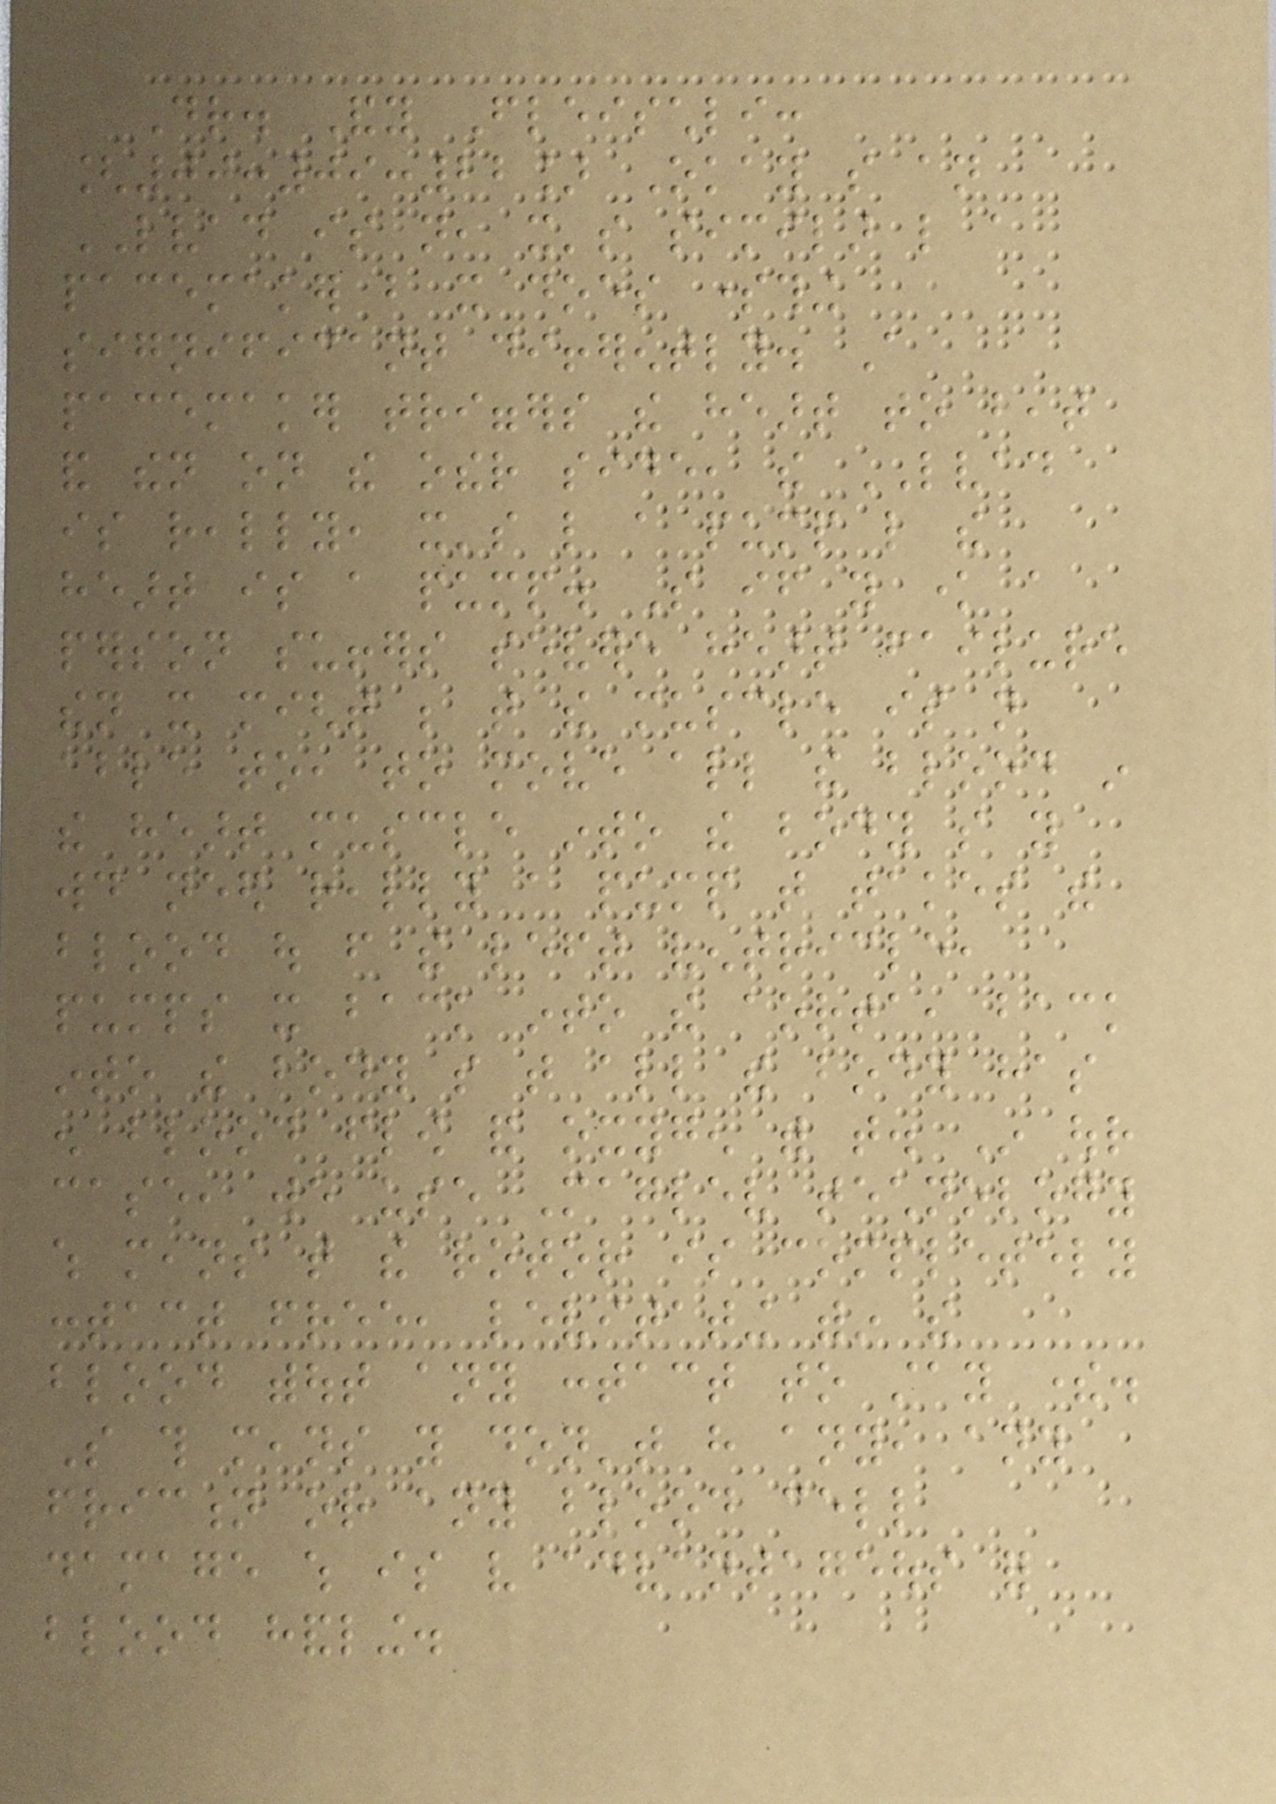Dr. Andy Fleischli:
[00:09:22] Okay so an
LVAD is not, it's similar like a
pacemaker but it does something
significant differently. A
pacemaker triggers the heart to beat
and then on the other side, the LVAD
is really, it's like a pump like the
heart is a pump. So if you know a
person suffers severe heart failure
then it might be that the muscle is not
able to, to move all the blood in
the heart muscle into the body so you
would need really a pump that takes the
blood out from the left ventricle,
pumps it back into the aorta, back
into the body so that all the body has
enough blood flow and oxygen with that. In our
case, we use Maglev technology
which means that the rotor is completely
contact free, levitating within the
blood without any contact to stay there.
So this means you don't have any, any
friction or any blood cell
damage which is very advantageous for
blood handling.
